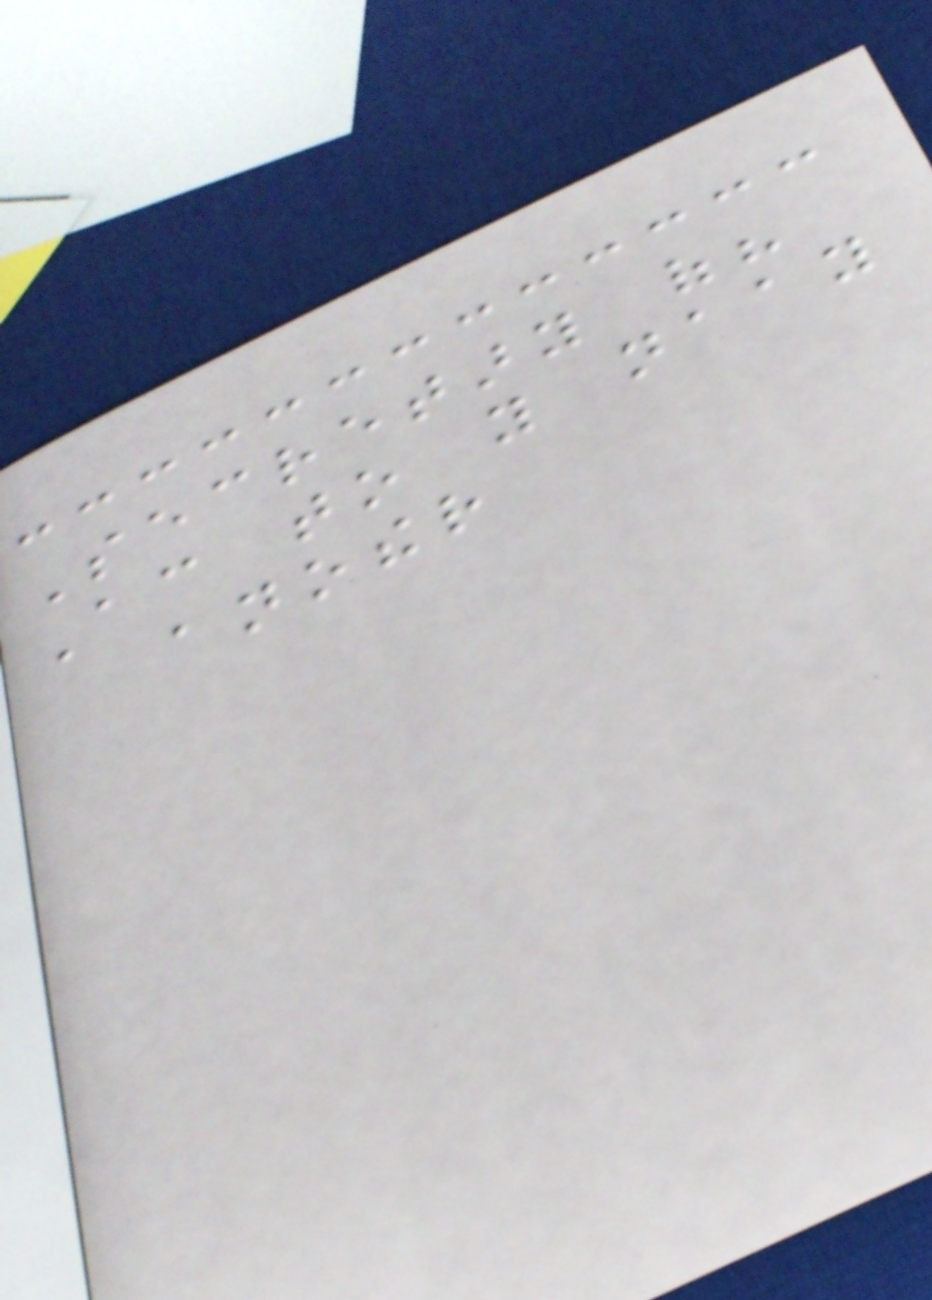Secretary of?
According to you naay
another
